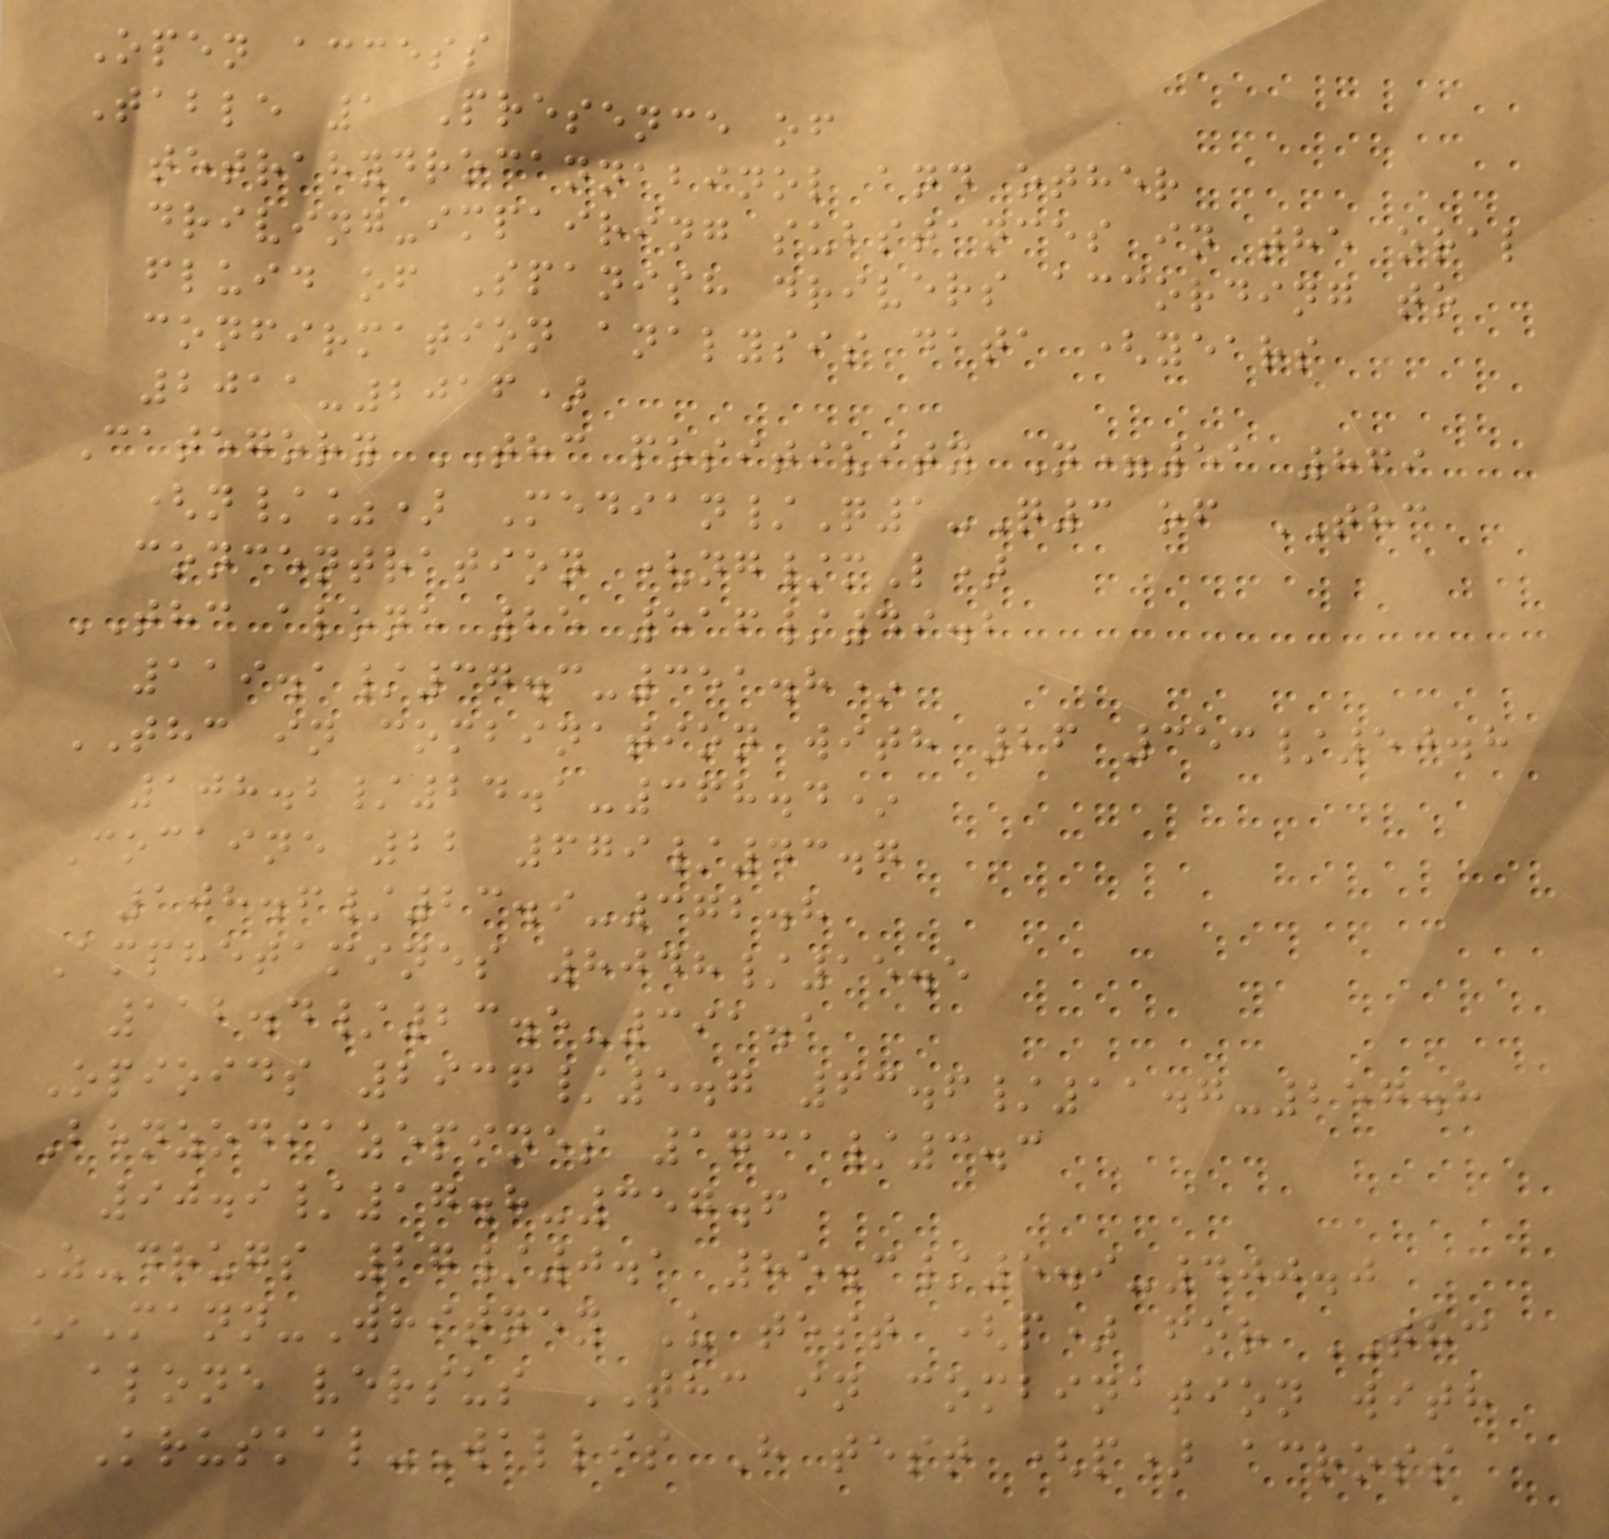Open access
Table 1 Presence of
tetrahydrocannabinol and other
driving-impairing substances in the oral
fluid of Spanish drivers according to
confirmation analysis data (years
2011-2016)
Category THC positivity N=51 869
(n/%) Median/Q1-Q3 of THC
concentration (ng/mL)
THC alone 25 516/49.2
119.1/37.3-351.8*
THC in combination with 26 353/50.8
108.2/24.1-368.4*
Cocaine 22 679/43.7
108.6/23.9-372.8
Amphetamines 8048/15.5
112.4/23.5-391.1
Opioids 2936/5.7 63.6/11.7-257.8
Benzodiazepines 1731/3.3
90.9/17.8-357.6
Z-drugs 27/0.1 85.3/5.9-400.0
*Mann-Whitney U test (p) for THC
alone versus THC in combination with
Kruskal-Wallis H test (p) across
